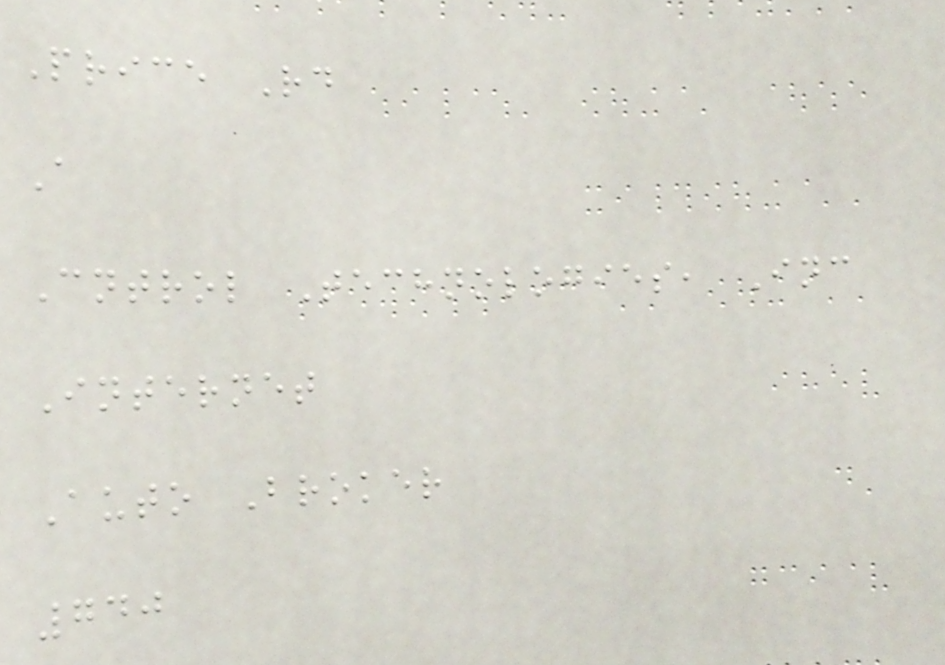Price Rd
A
Cntrol Technologies, Inc
Internet
Auto Broker
740
